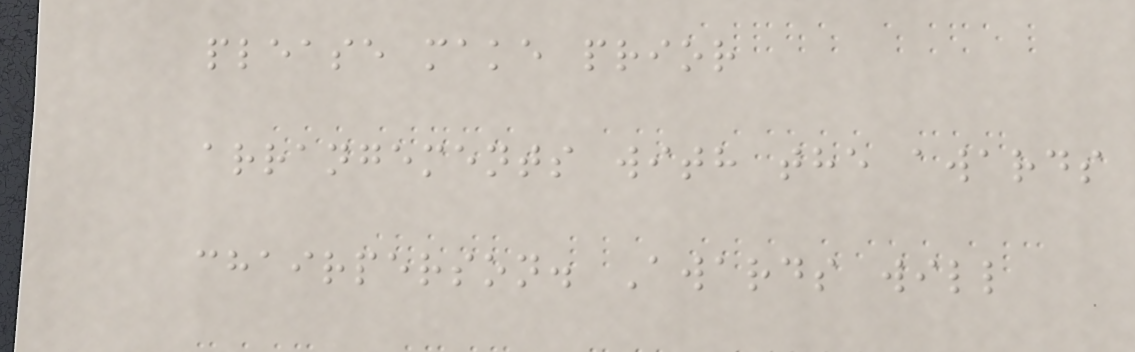please make prior
arrangements with the awards
chairperson. Awards will
